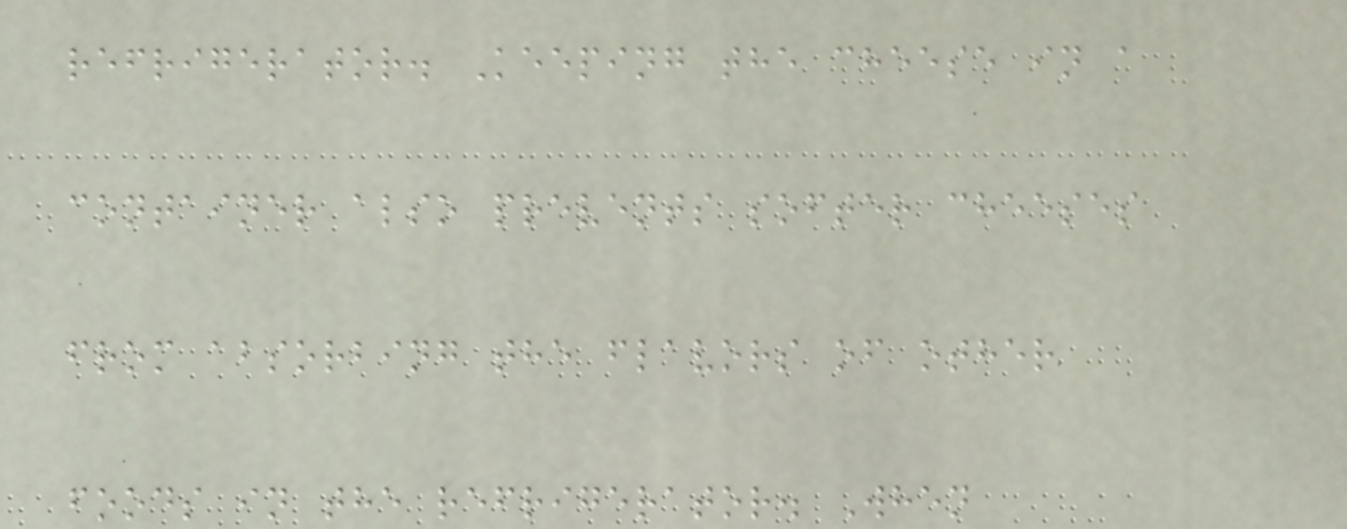refrigerator. Keeping the cheese in a
container also prevents softer cheeses
from absorbing the flavors of other
foods in the refrigerator. When
